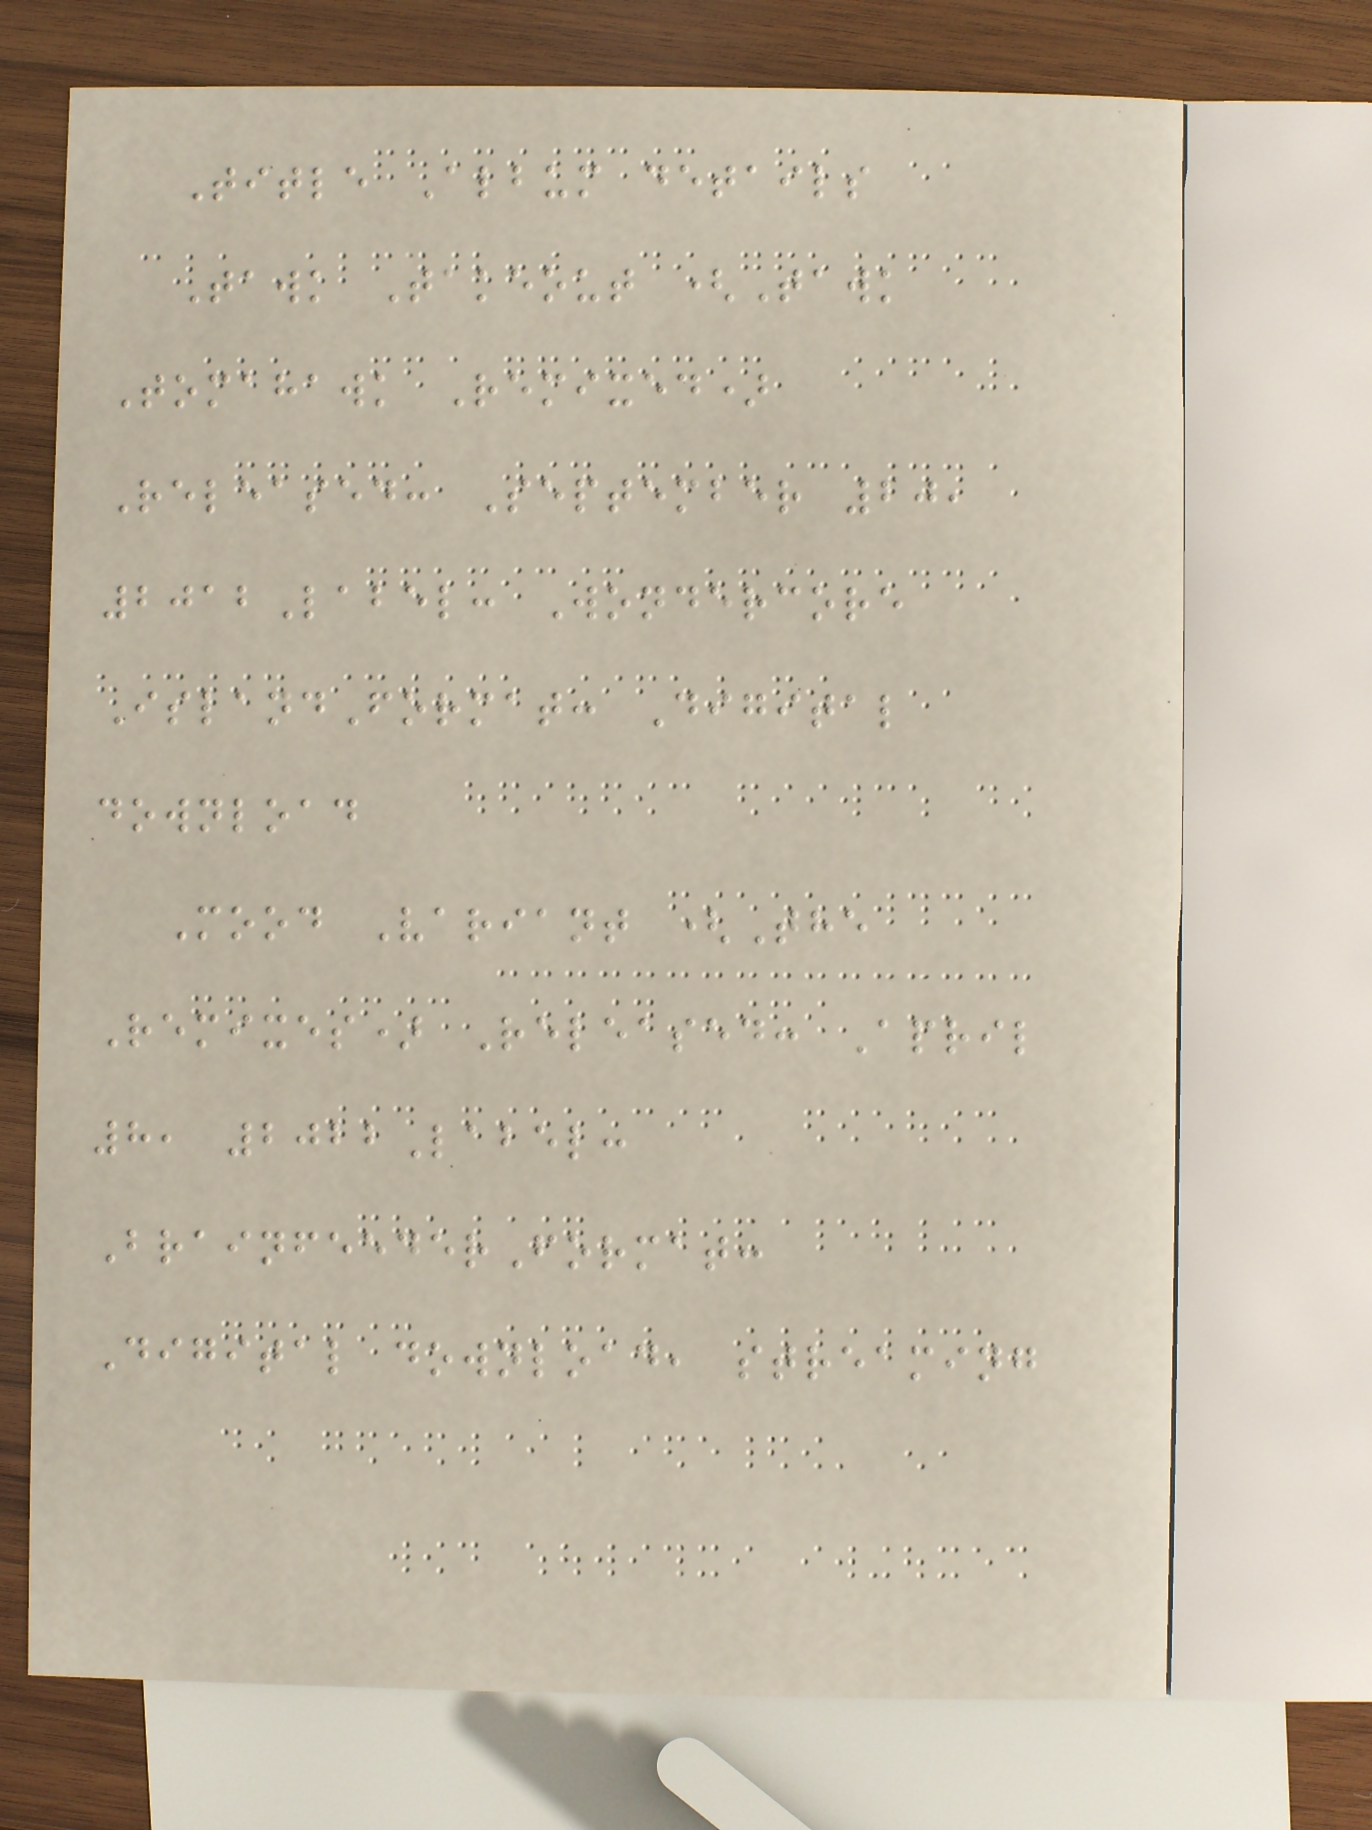Title Album details
Tawk Takeout (Tawk
Tomahawk Remixed)
Released: September 20,
2012Label: Wondercore
IslandFormat: Digital
download
Mood Variant (The
Remixes) Released: April
8, 2022Label:
BrainfeederFormat:
Digital download, streaming
